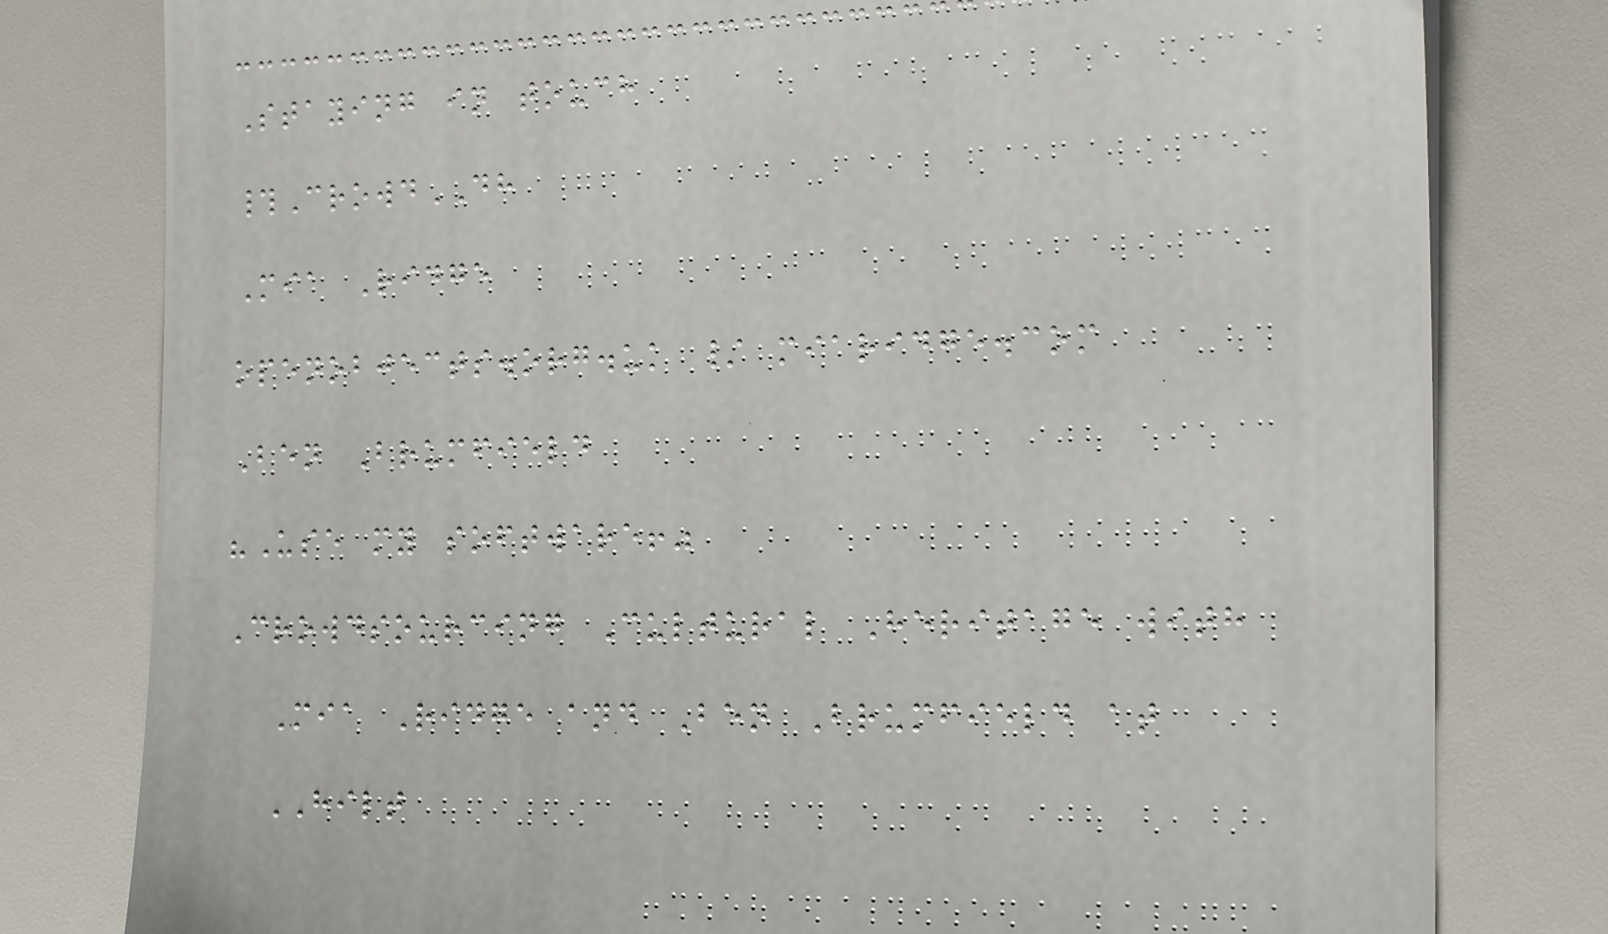Staying in touch
#CrowdDH
Mia Ridge
openobjects.org.uk / miaridge.com
Ben Brumfield
"Use my software!"
Crowdsourcing Cultural Heritage with
Mia Ridge and Ben Brumfield at
HILT
